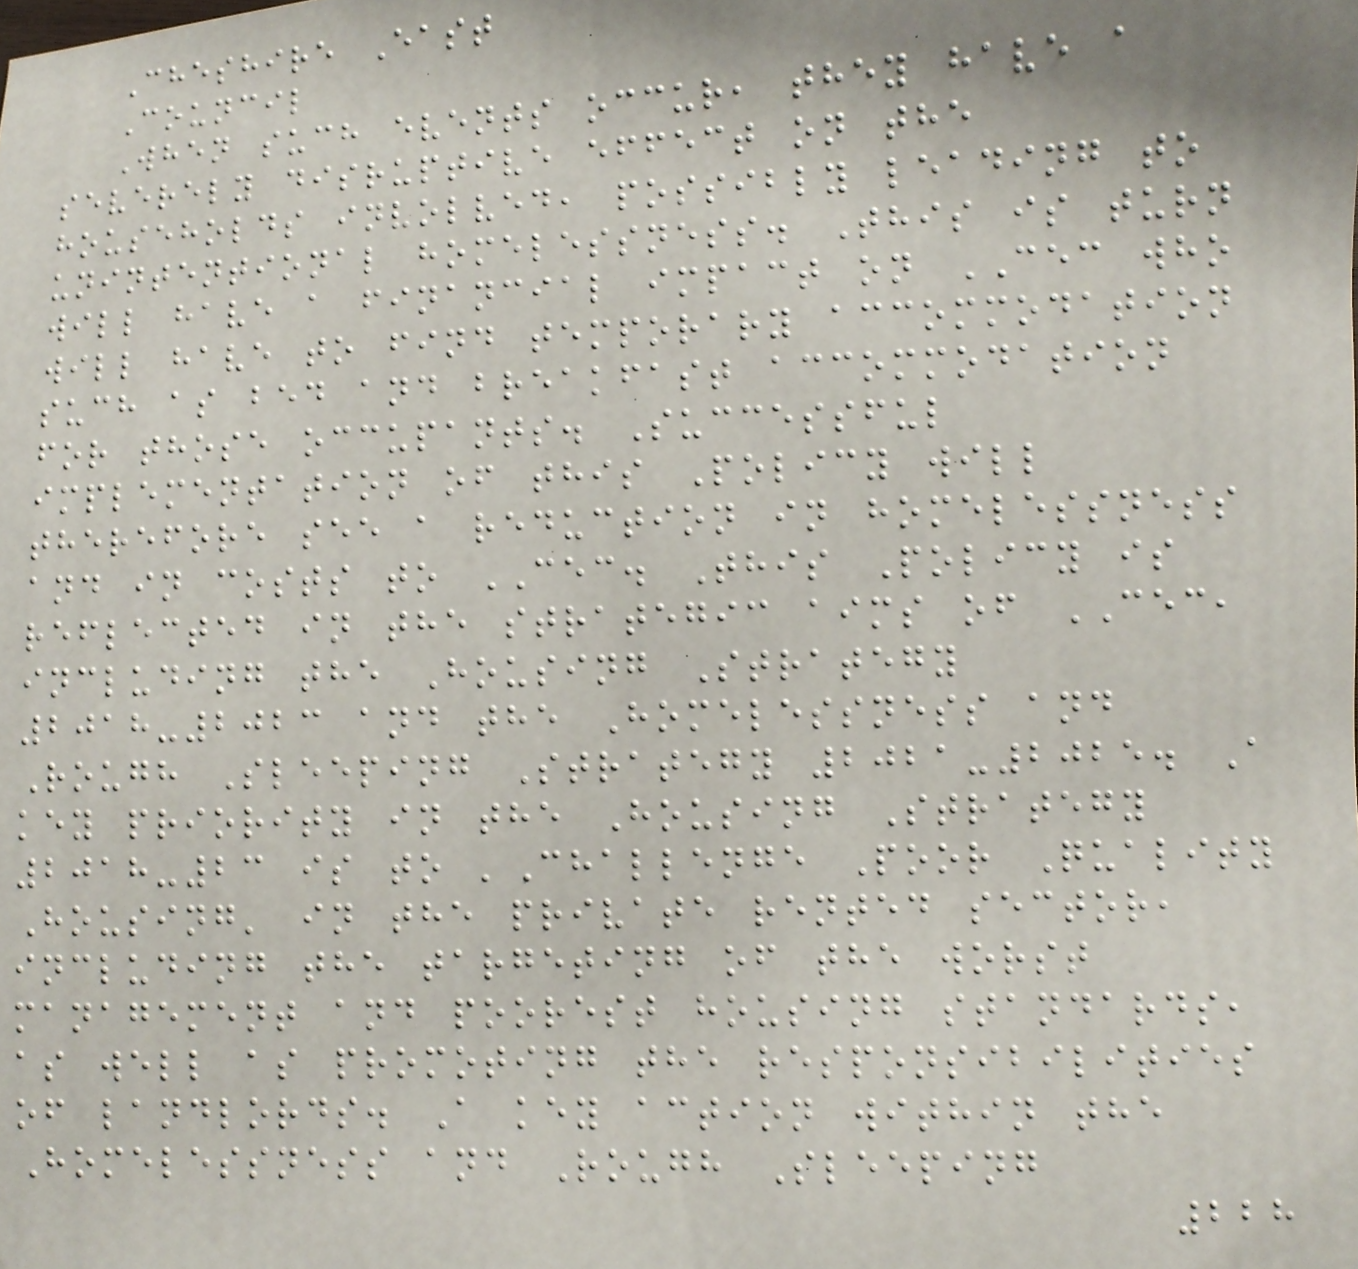Cheshire East
Council
When such events occur, they have a
severely disruptive effect on the
households involved, possibly leading to
unintentional homelessness. This is turn
will have a financial impact on CEC who
will have to find temporary accommodation
such as bed and breakfast accommodation
for those occupants. Successful
implementation of this Policy will
therefore see a reduction in homelessness
and in costs to CEC. This Policy is
reflected in the strategic aims of CEC,
including the Housing Strategy
2018-2023 and the Homelessness and
Rough Sleeping Strategy 2021-2025. A
key priority in the Housing Strategy
2018-23 is to 'Challenge Poor Quality
Housing' in the private rented sector,
including the targeting of the worst
management and poorest housing standards,
as well as promoting the responsibilities
of landlords. A key action within the
Homelessness and Rough Sleeping
228
